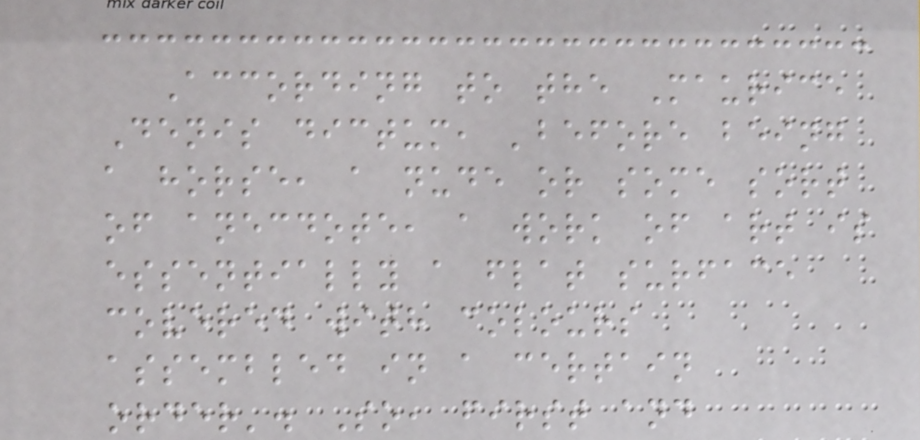According to the Maurice
Denis dictum, 'before being
a horse, a nude or some sort
of anecdote, a work of art is
essentially a flat surface
covered with colours
assembled in a certain
order'. So, first and
